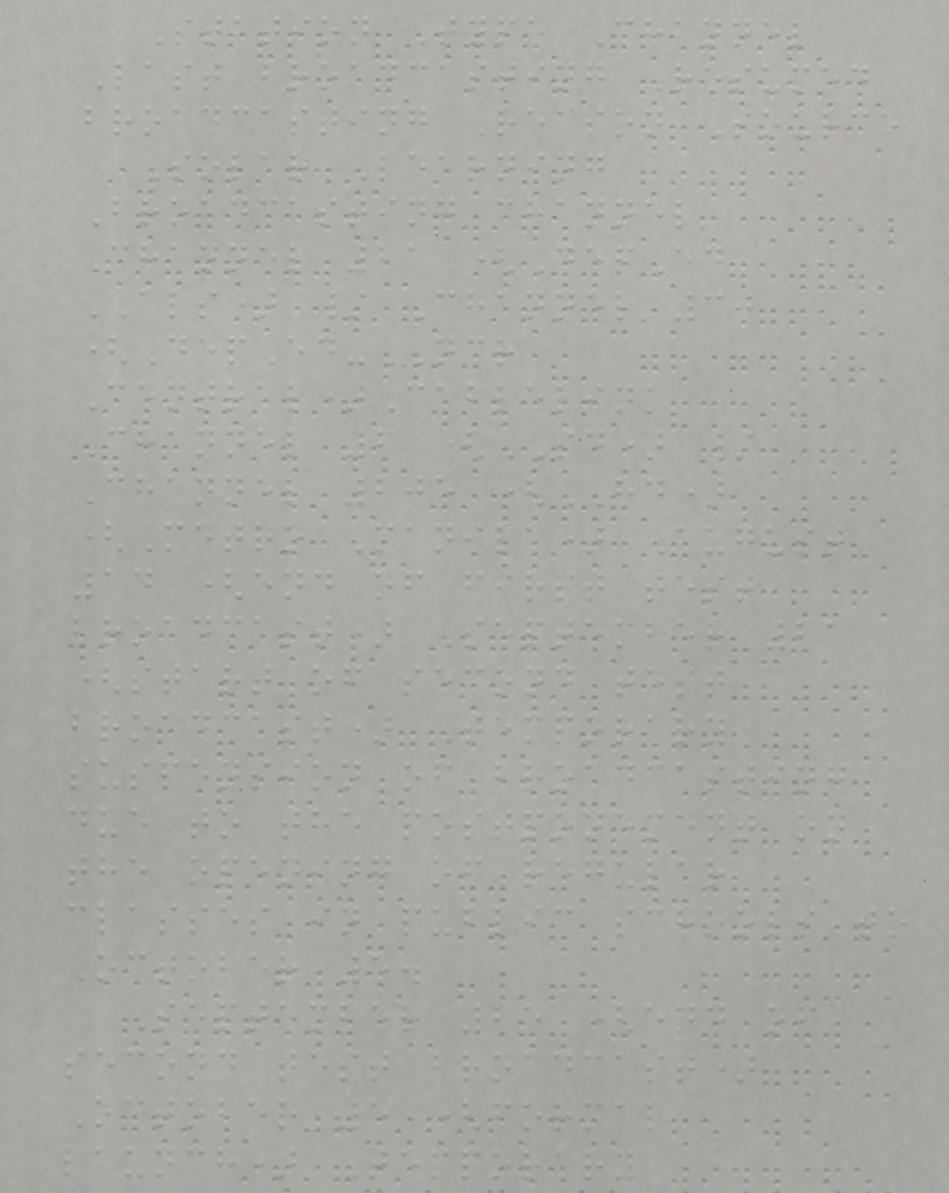Station Type Channel
Last broadcasting Resumed
broadcasting Reason Source
Solar Learning
Broadcasting channel
Channel 21 (DepEd
ALS) / Channel 30
(DepEd-NCR
Central)Cablelink
Channel 6 (SD) /
Channel 205 (HD)
(Metro Manila) August
14 (end of first test
broadcast) September 21
(start of second test
broadcast) Temporary
suspension of broadcasting
due to the postponement on
the opening of regular
classes in public schools to
October 5.
September 25 (end of
second test broadcast)
October 5 (formal
launch) Temporary
